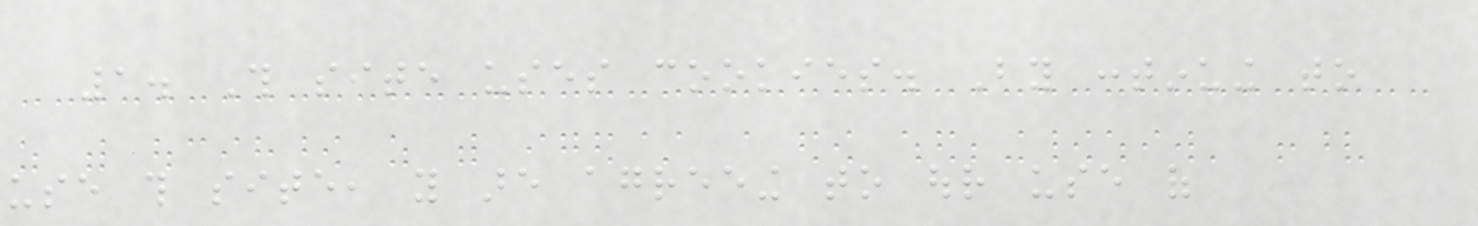1. This site uses cookies. By continuing to
use this site, you are agreeing to our use of
